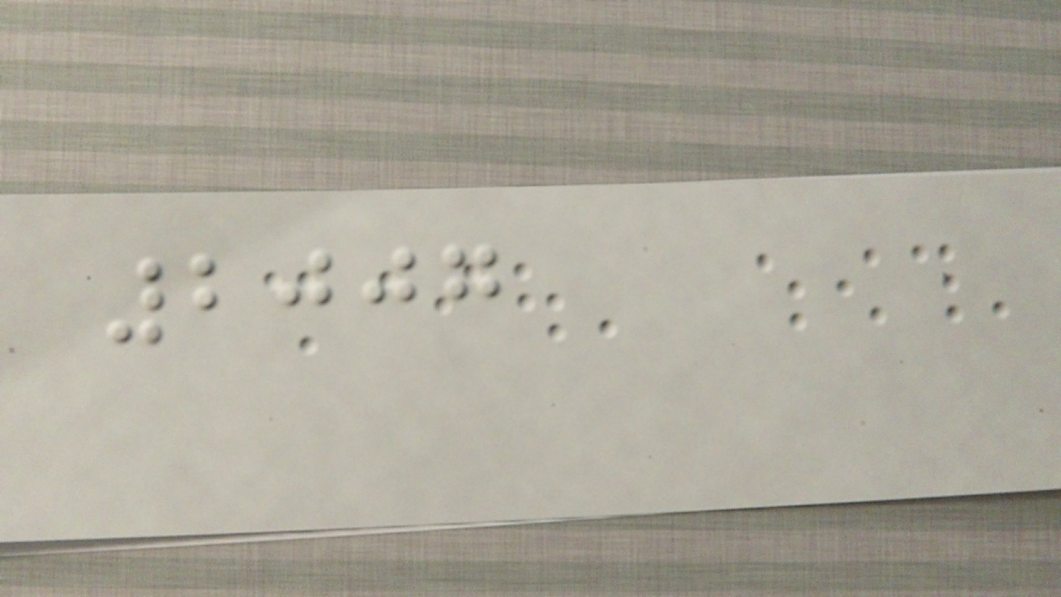2007
